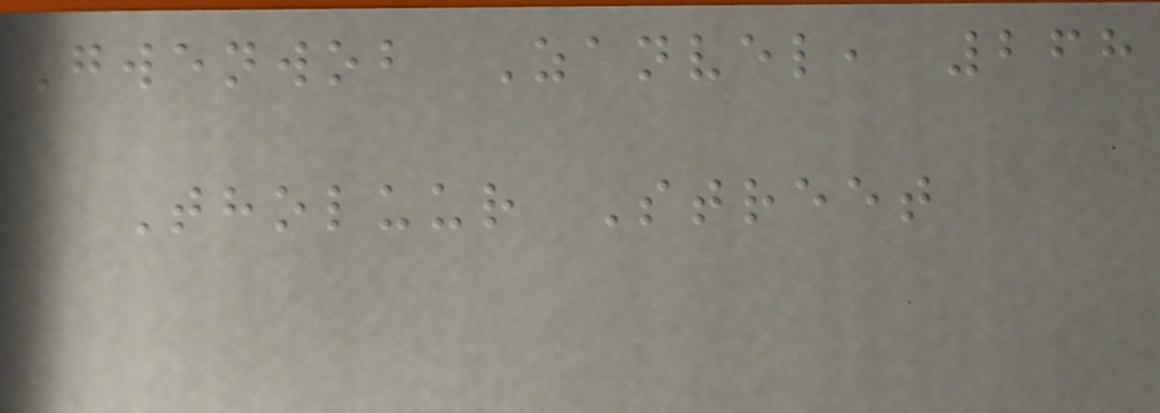Gwenwob Zanvel, 268
Tholuur Street
